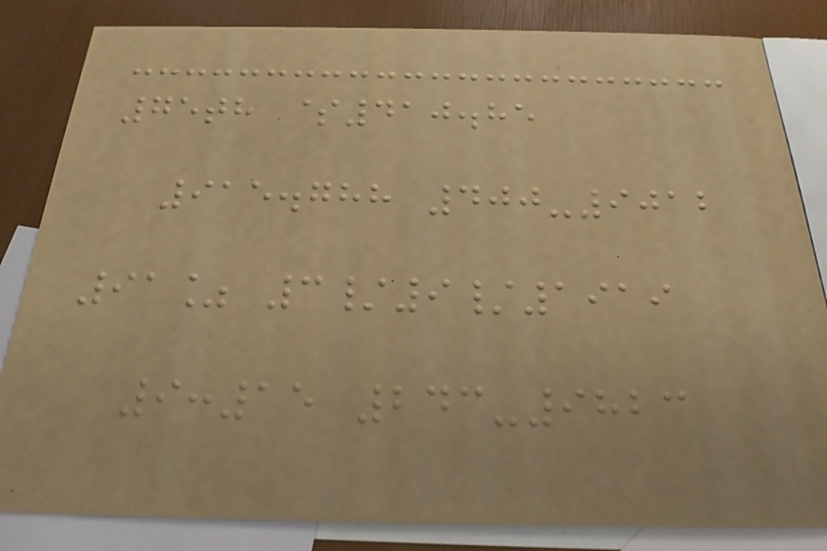75th $410.85
915.788 400-9012
91% 3/9/1919
9:15 243-9823
